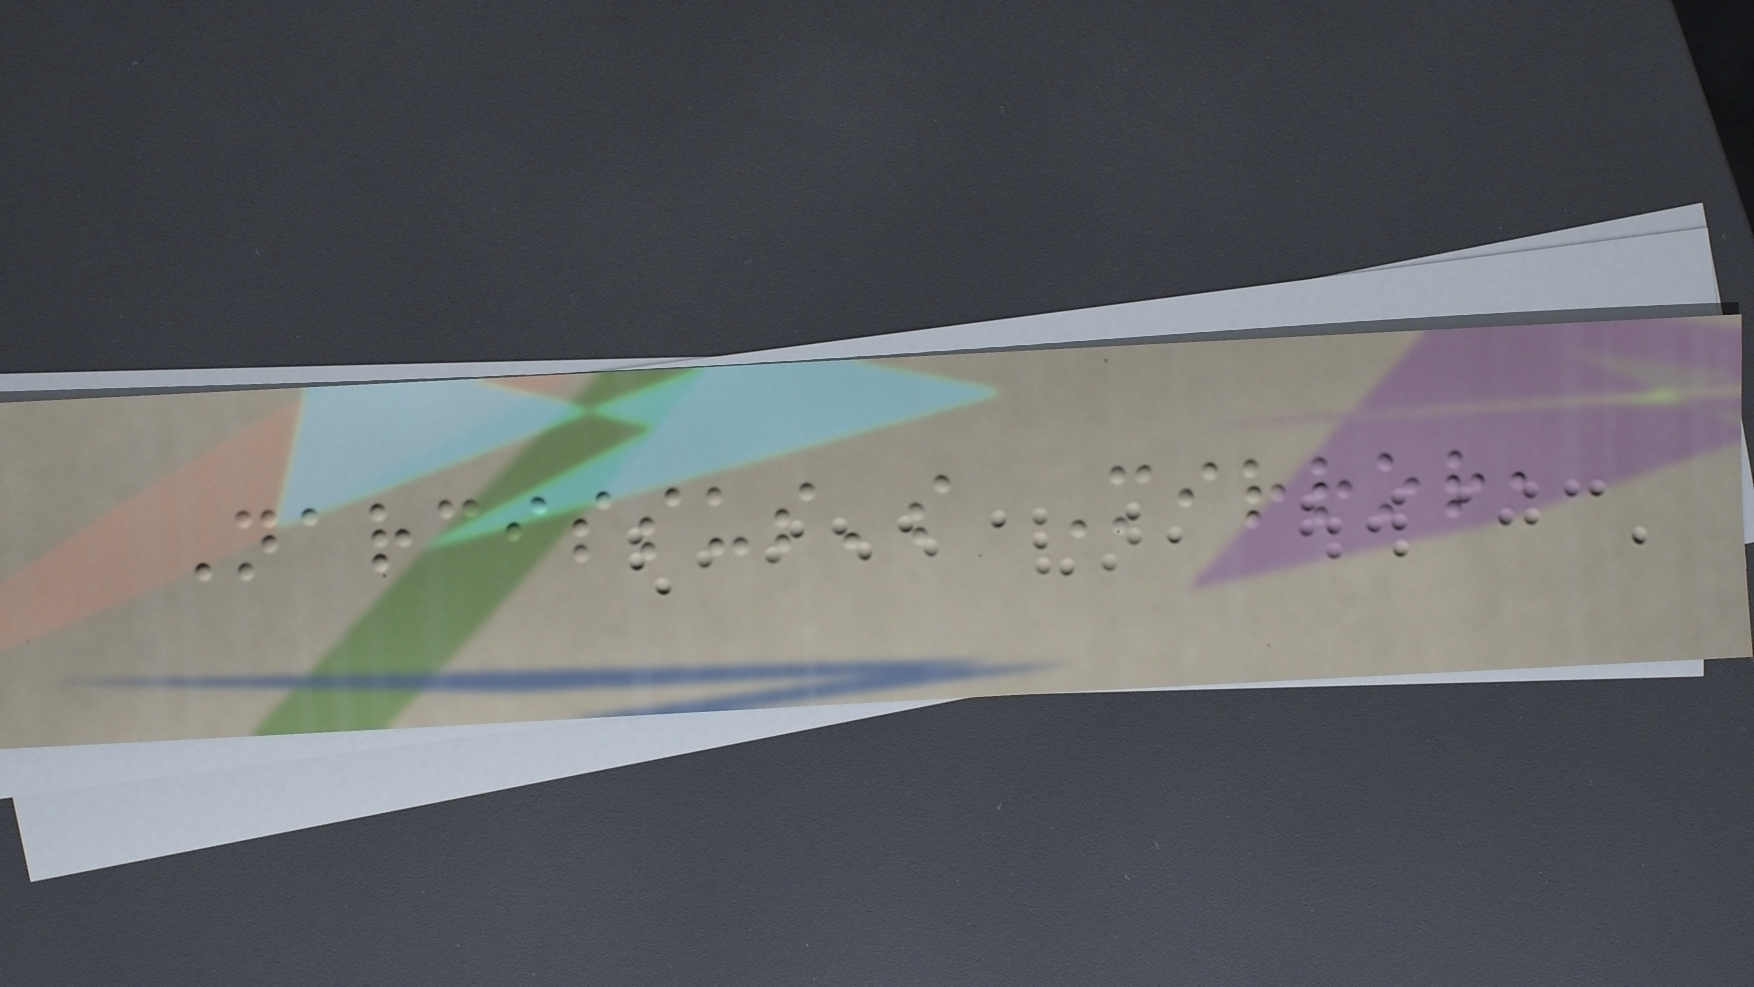Narcissus's Mirror,
